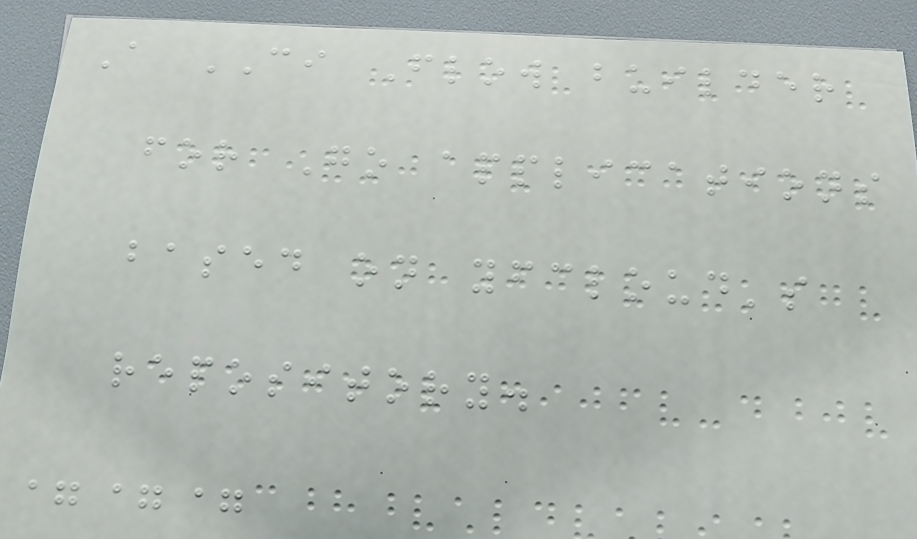A CI Flow builder
for Go applications
based on yfcloud's
repository.
===
